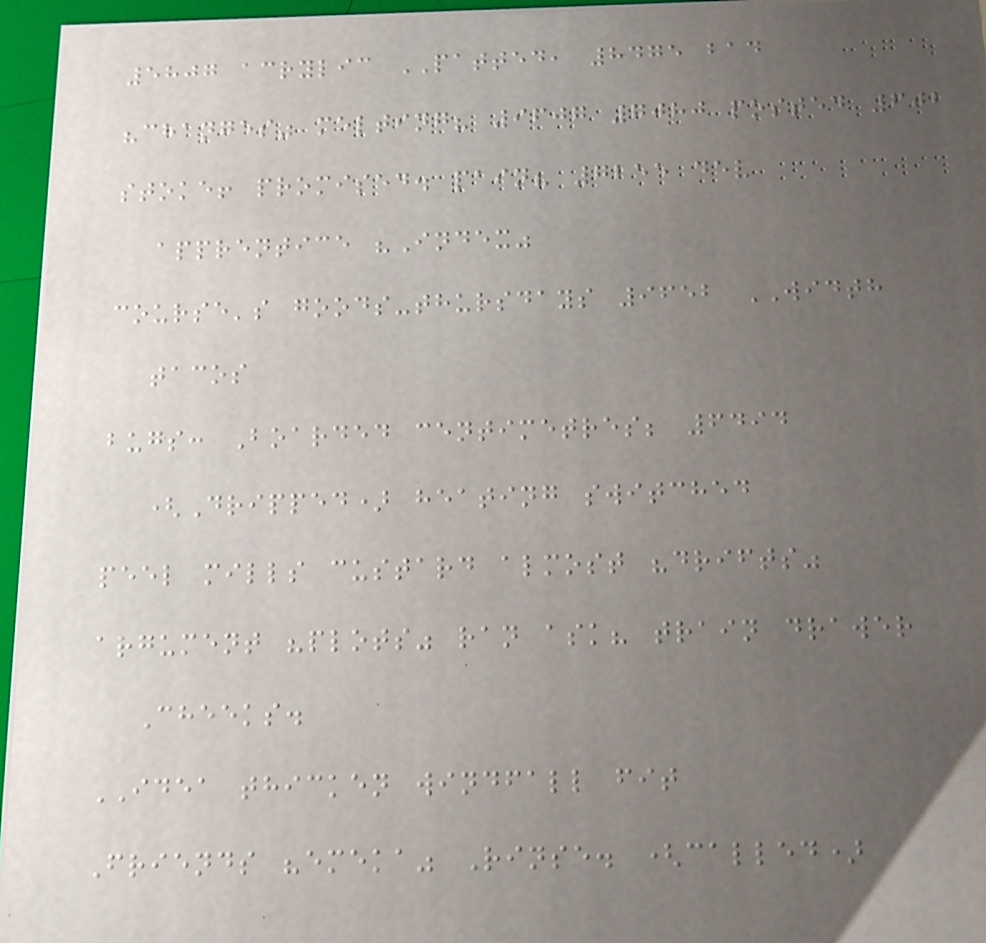5807 acrylic PATTED, 8475 bad
"changes" melting? 9607 7080 posted 602
stoke! promised. pain? 7255 dev
apprentice "Index"
course's goods-thursdays 9652 WIDTH
tacos
bugs: Boarded centimetres; 6494
(Dripped) heating switched
peel mills custard almost "drifts"
argument "plots" ran ask? train drawer
Cheeks.
IDEA thicken windfall fit
Friends "emeka" Rinse. (called)
